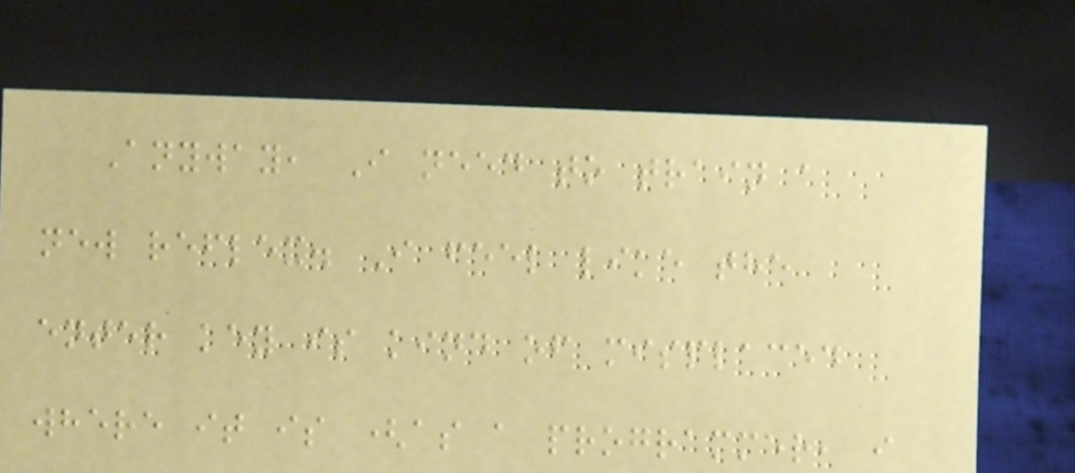Anyway, I need to train a
new reflex. I feel like the
enter key is kind of misplaced
where it is (as a programmer, i
